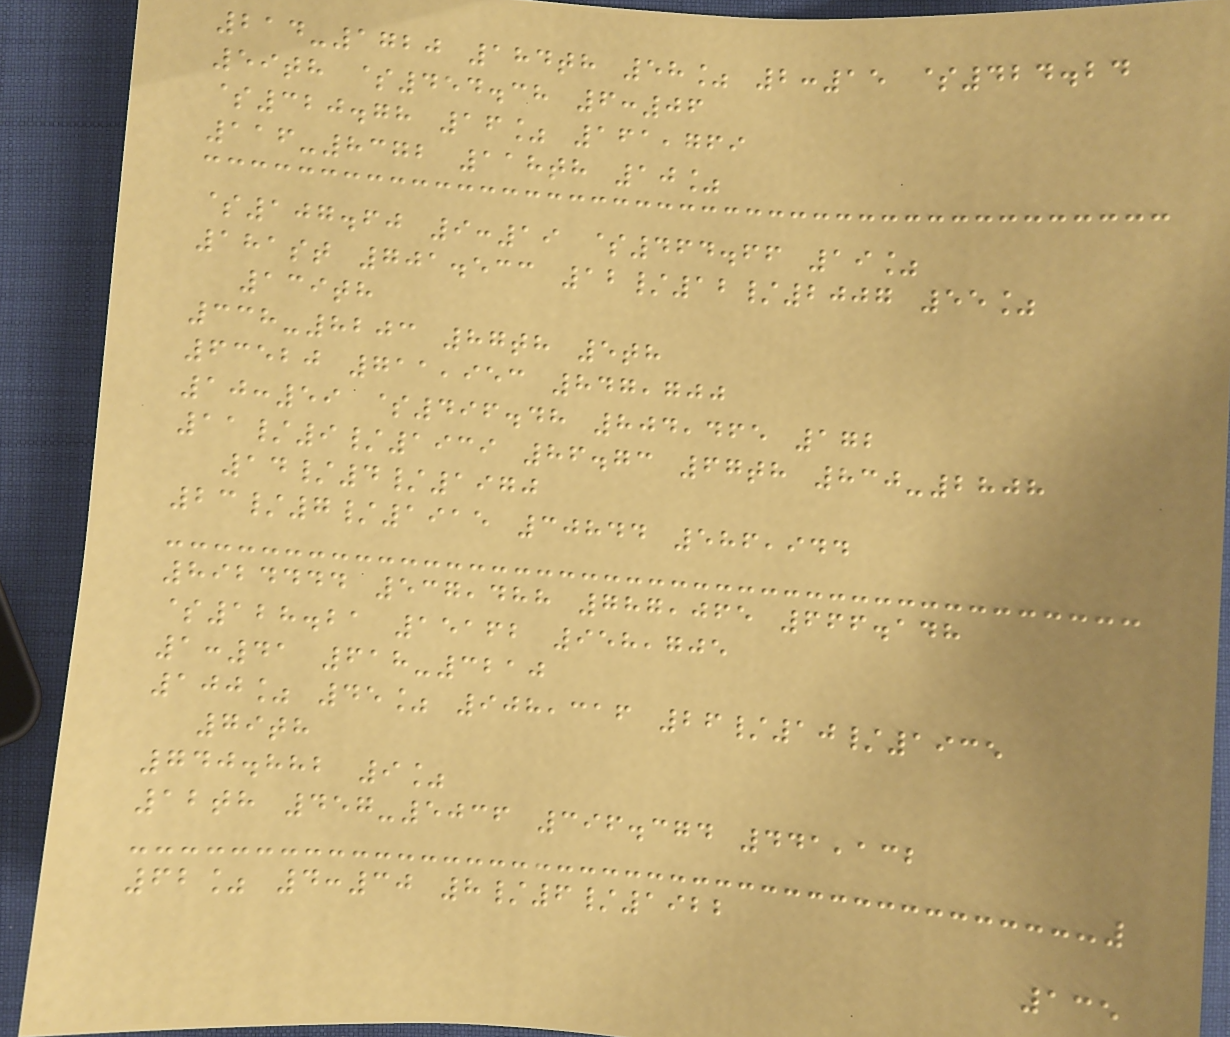214-1720 184th 58% 2:15 $424.24
59th $454.38 6:06
$320.78 16% 161,769
116-8372 118th 10%
$107.60 9:19 $464.66 19%
181st 701.533 12/12/2007 55%
139th
338-8203 87th 5th
63520 711,953 847,700
10:59 $496.48 804,465 172
11/9/1939 86.73 67th 830-2808
14/4/1970
23/7/1915 30844 586,944
8924444 537,488 787,065 666.148
$128.21 15162 958,705
1:41 618-3210
100% 45% 908,316 26/10/1935
79th
740.882 9%
12th 457-5036 396.374 441,132
62% 4:30 8/6/1922
135
